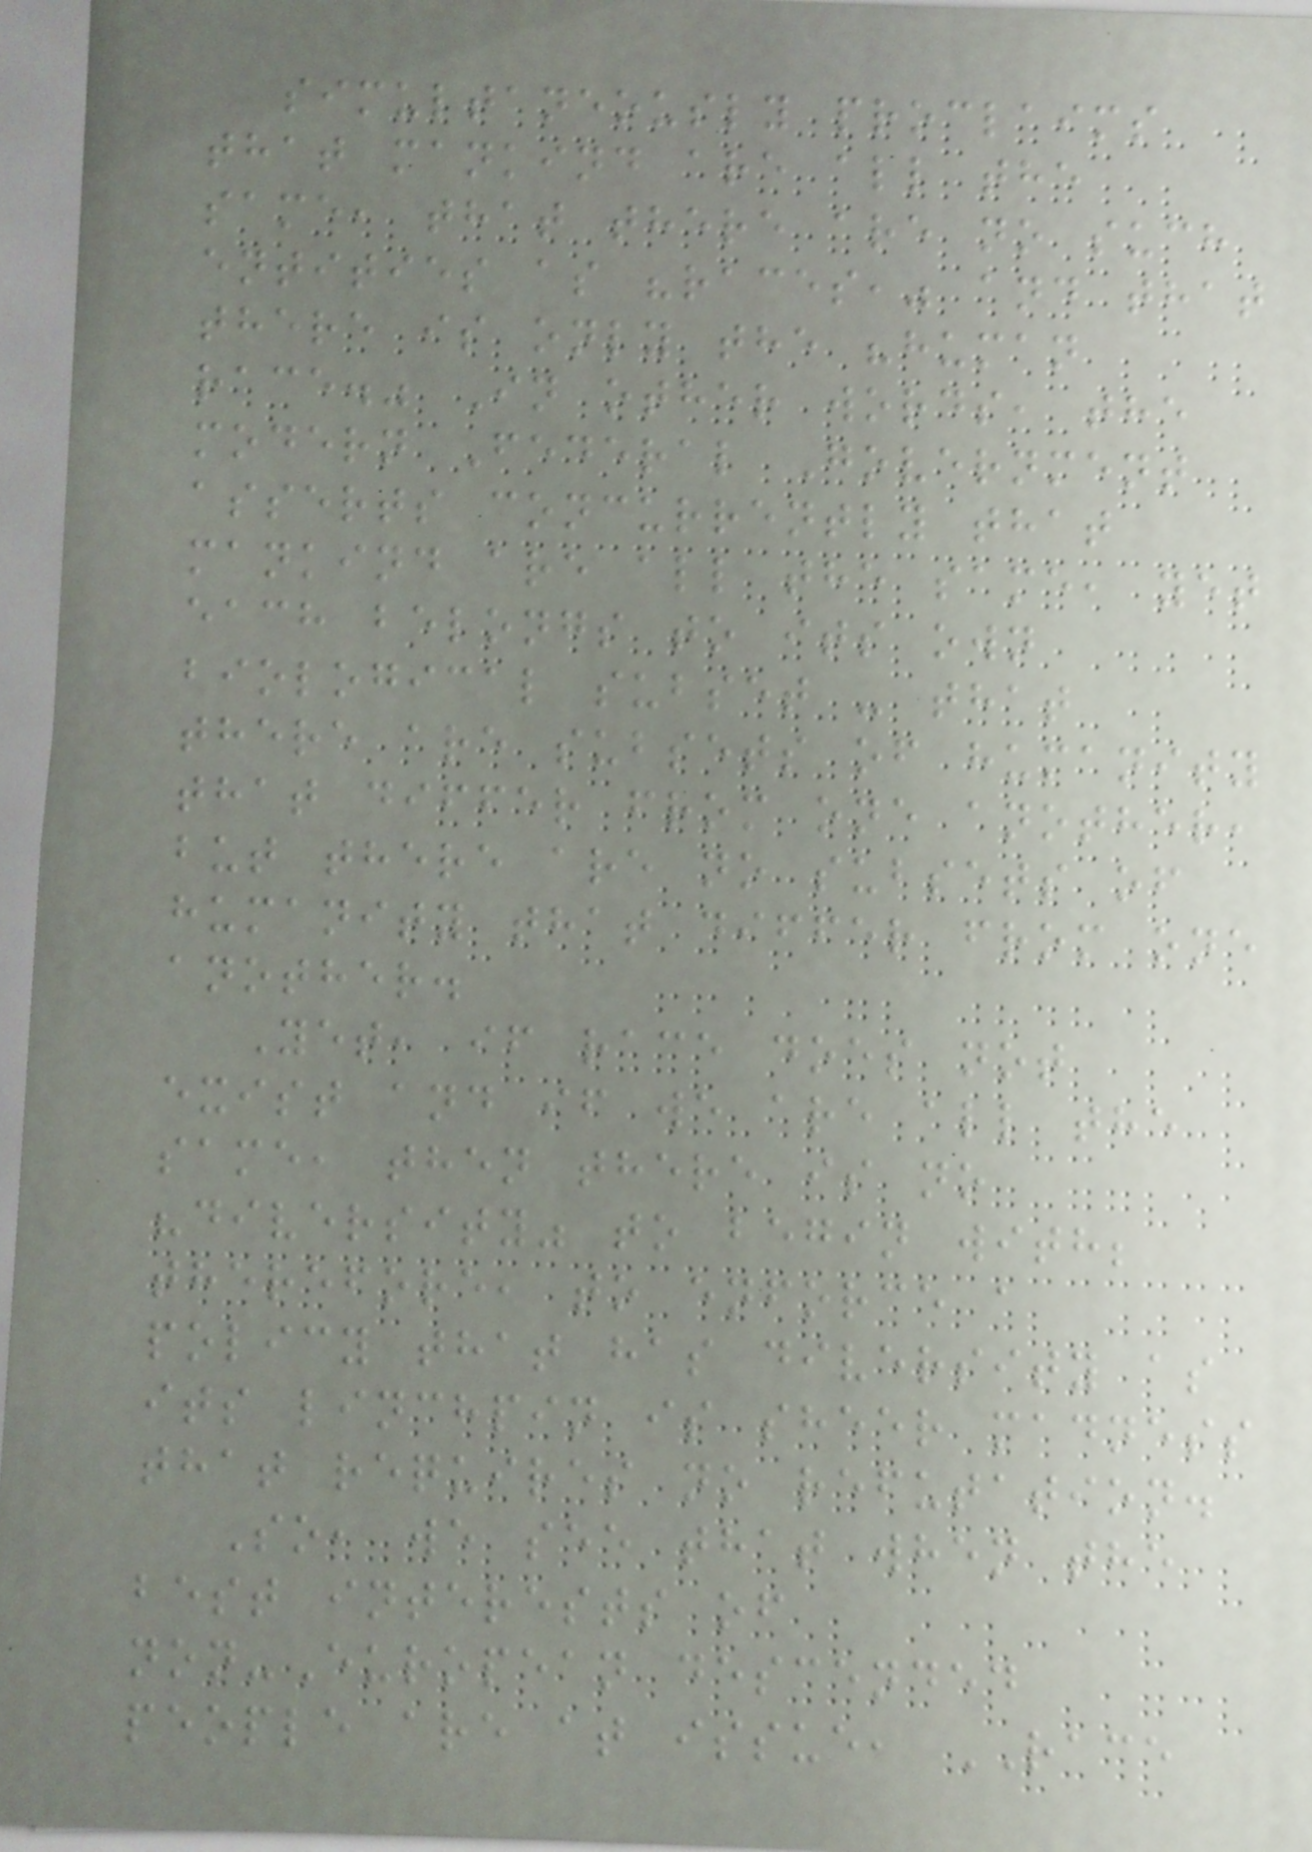simultaneously proclaims
that mankind are all the
same, that there are no such
entities as "races," and that
there is only the "human
race." In other words, the
modern Federal Government
asserts concurrently that
mankind are all the same, yet
each belongs to its own
biological subset - that
there are subsets of humanity
that differ from one another,
but there are no subsets of
humanity that differ from one
another.
Yet, if race does not
exist and if we are all the
same, then there is no
"diversity" to begin with;
therefore, to enforce a
policy that has diversity as
its linchpin is sheer madness
that requires no refutation.
So, we see that when the
best interests of
non-European descended
people are at issue, RACE
